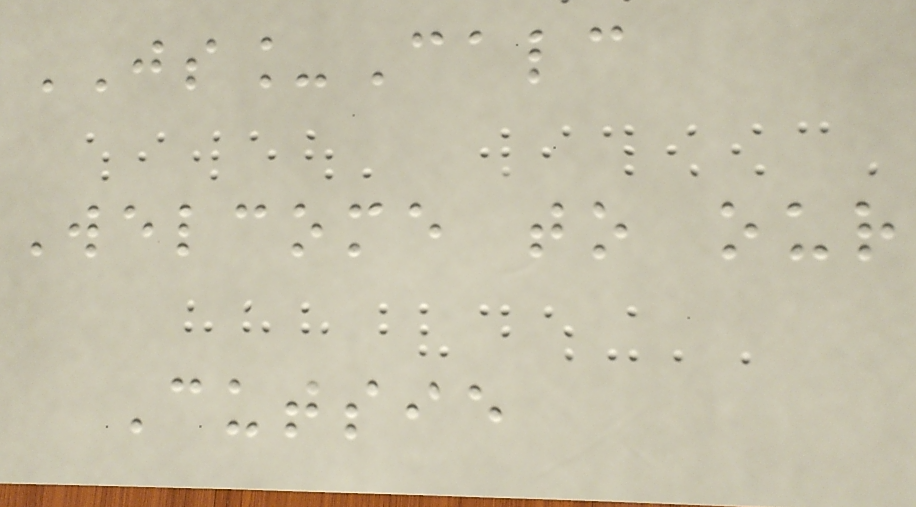JS_Calc
Welcome to our
Cutsie
